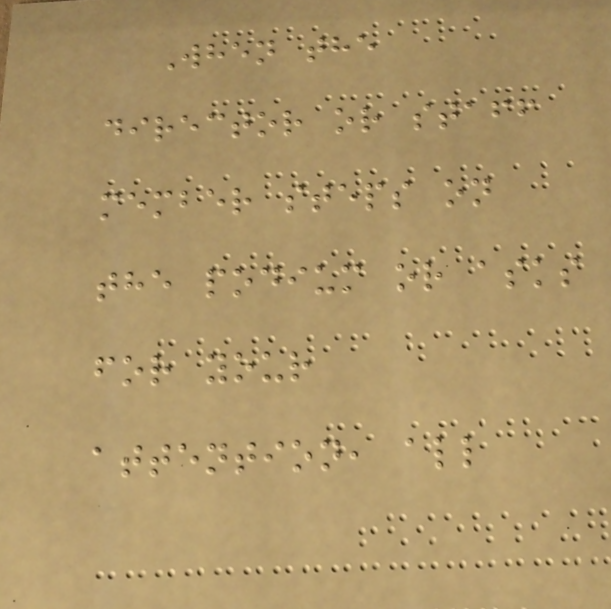When the
director or staff
member steps on
the podium or asks
for your
attention, all
